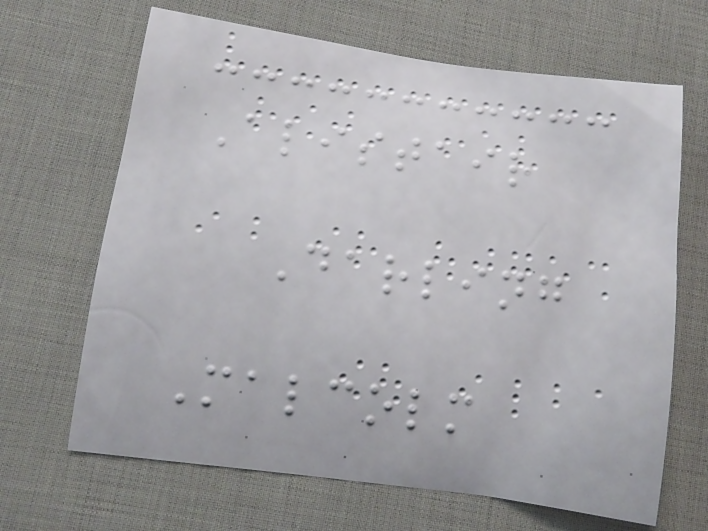Alistair
Darling
Malcolm
